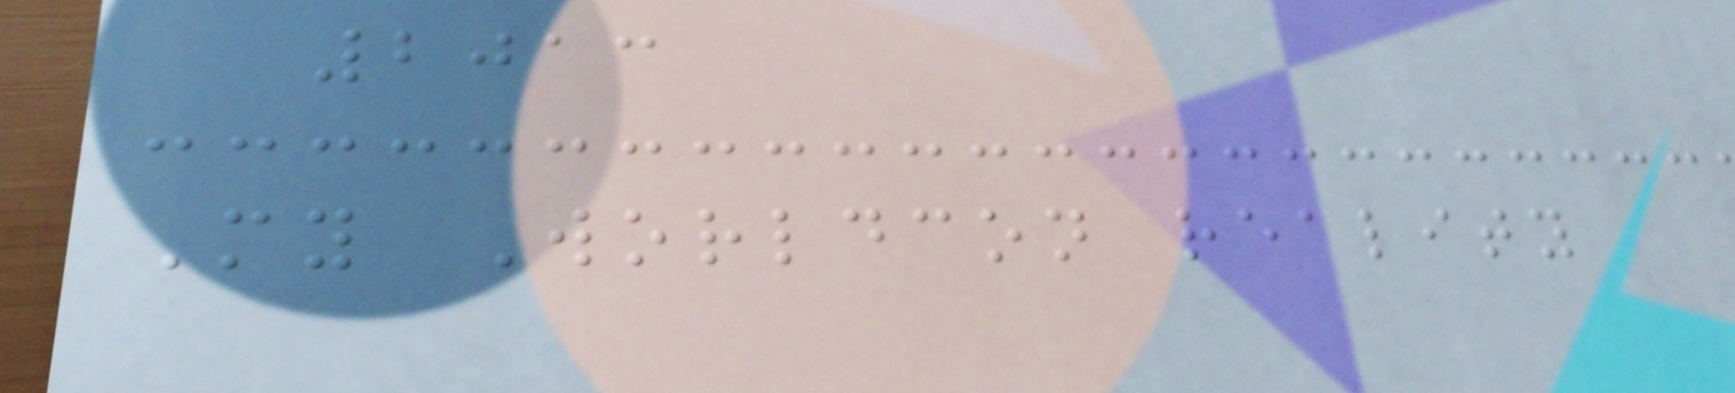2013
My Worldcon reality
